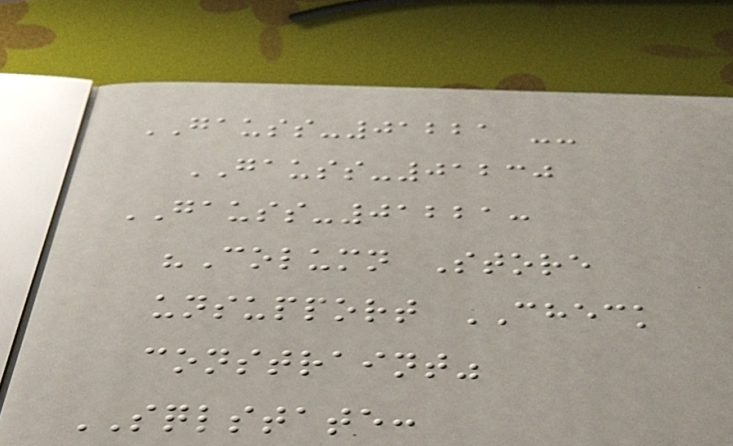GAUSS-01221 --
GAUSS-01230
GAUSS-01221:
"Column Store
unsupport CHECK
constraint"
SQLSTATE:
